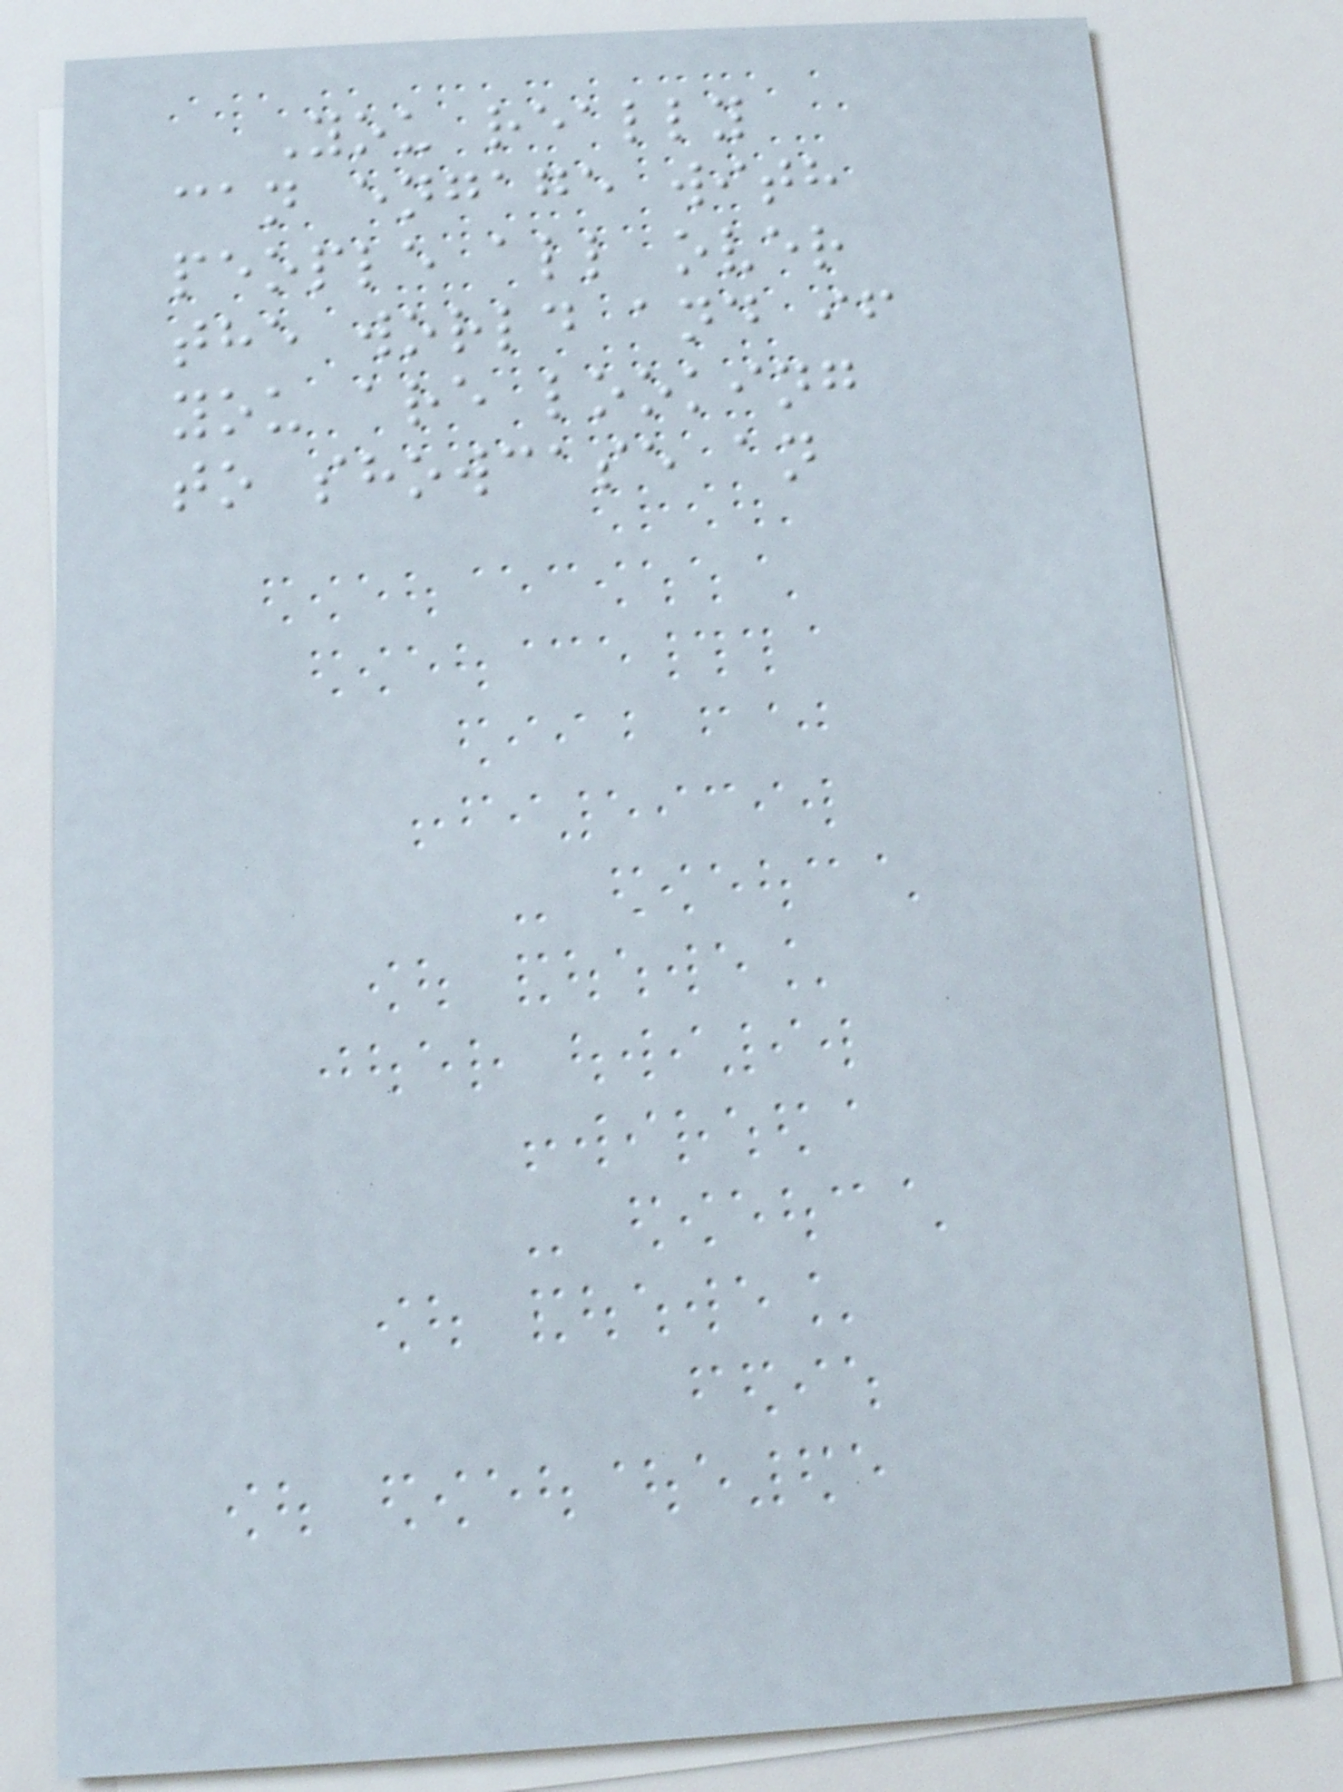You really
can engage with
people all over
the world and if
you are looking
to showcase an
